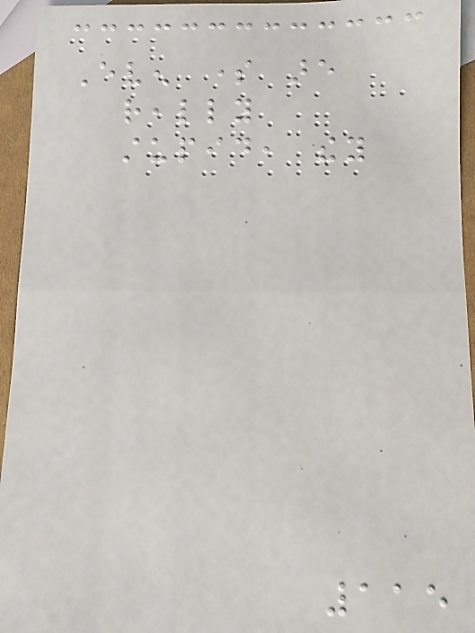Even some are
really
stupid, they
115
